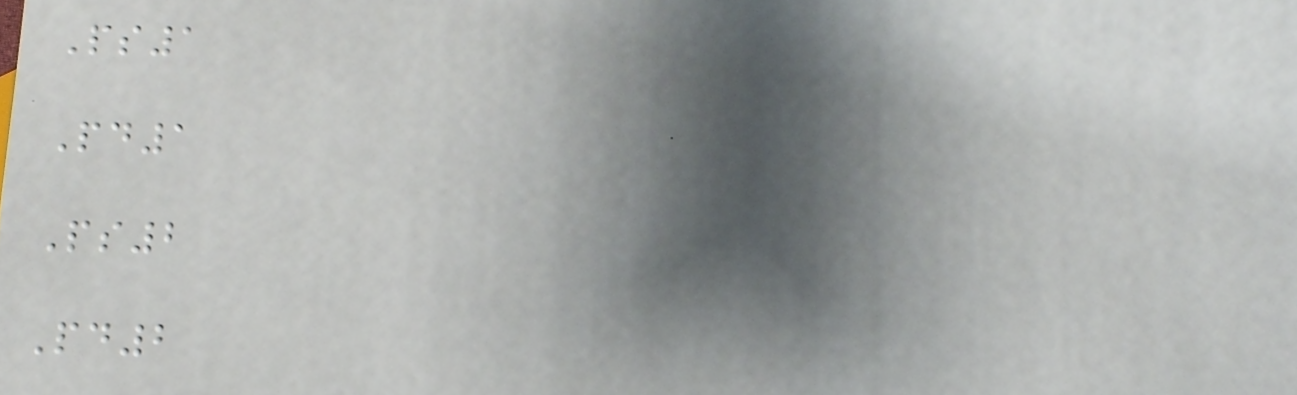Ps1
Pd1
Ps2
Pd2
